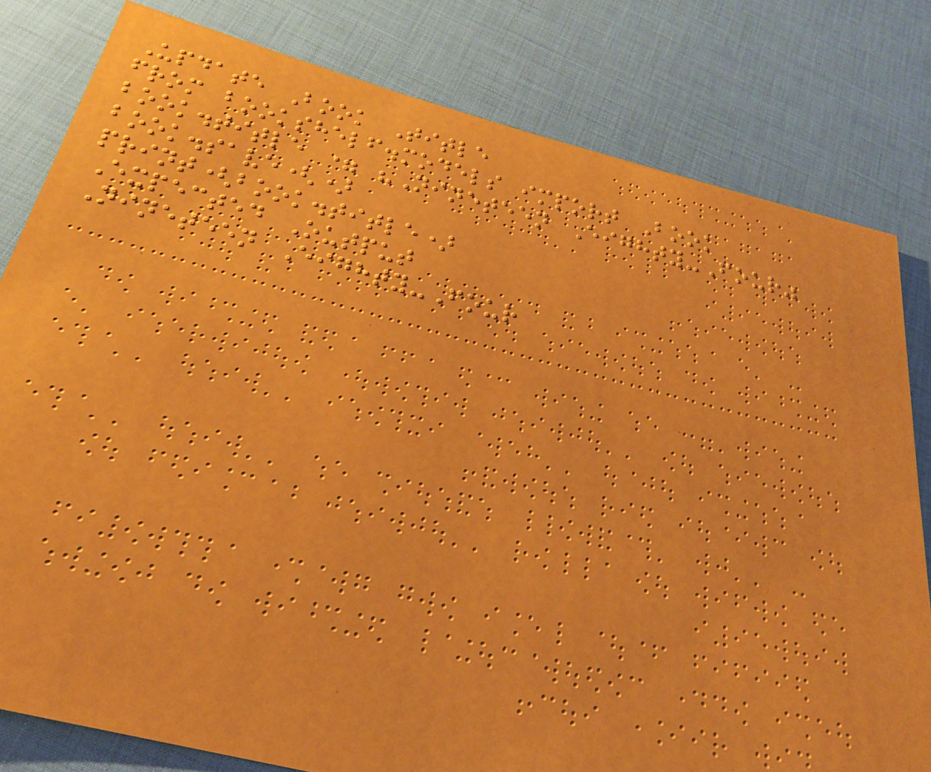Update Book Title
from bookshelf.models import Book
book.title = "Nineteen Eighty-Four"
book.save()
print(book.title)
Expected Output
Nineteen Eighty-Four
